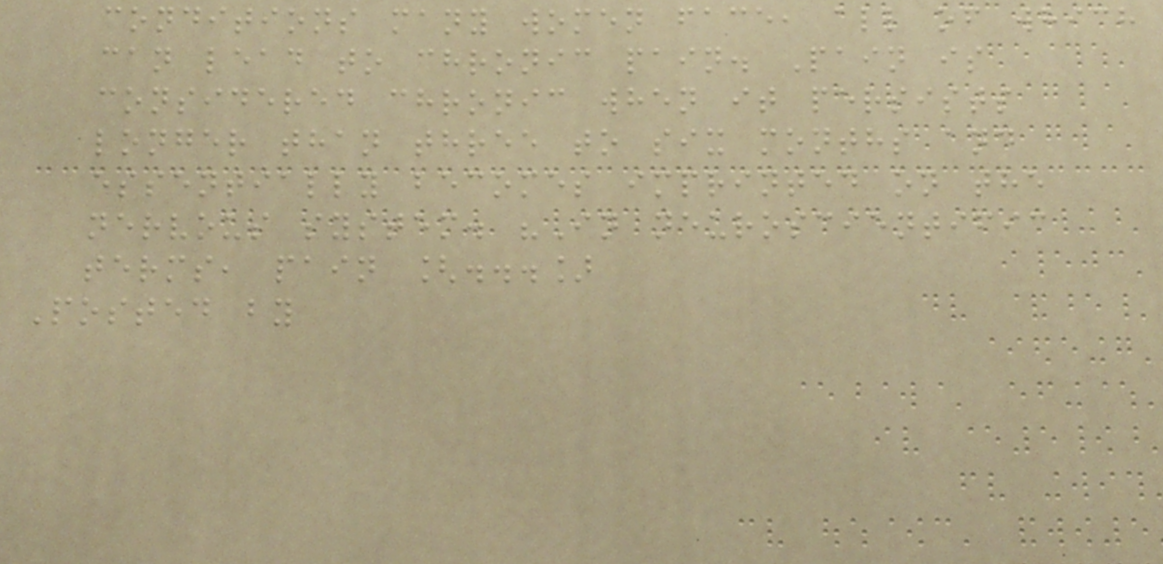conditions many women face, all of which
can lead to chronic pain. Pain is
considered chronic when it persists
longer than three to six months and
essentially becomes imprinted on the
nervous system. "In neuroscientific
terms, pain [...]
Posted by
